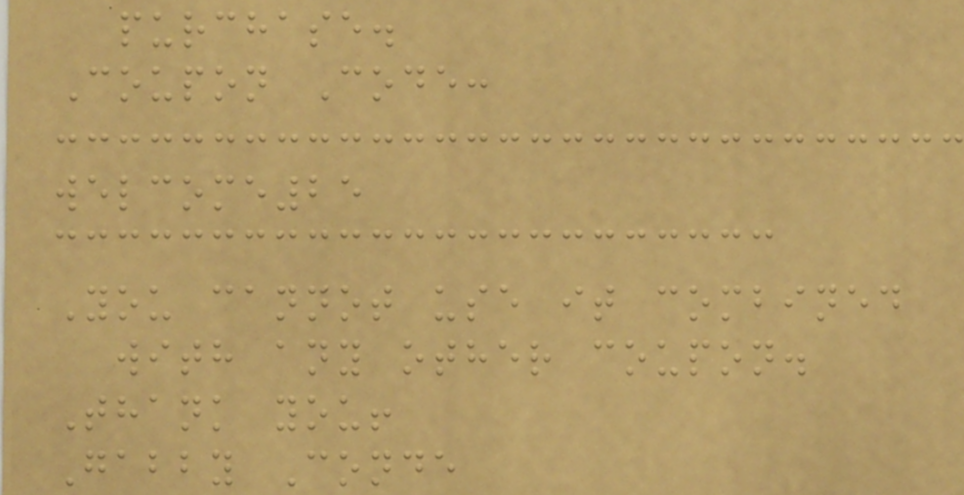purchase.
Coupon Code:
welcome25
You cannot use it combined
with any other coupon.
Thank you!
Gabby Conde
